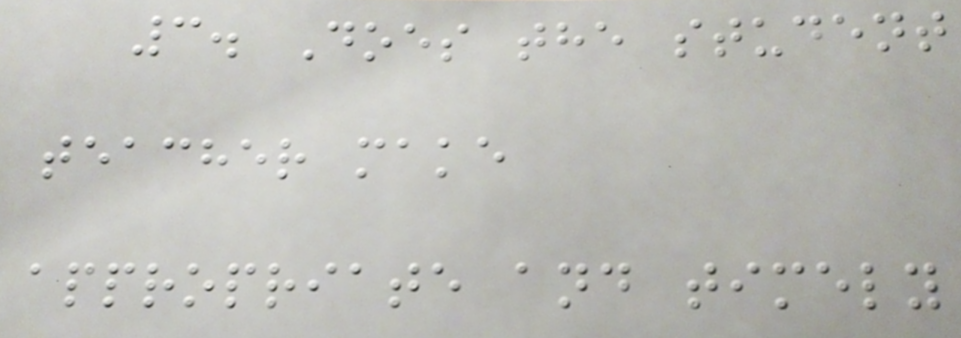3. Does the student
teacher make
appropriate and timely
